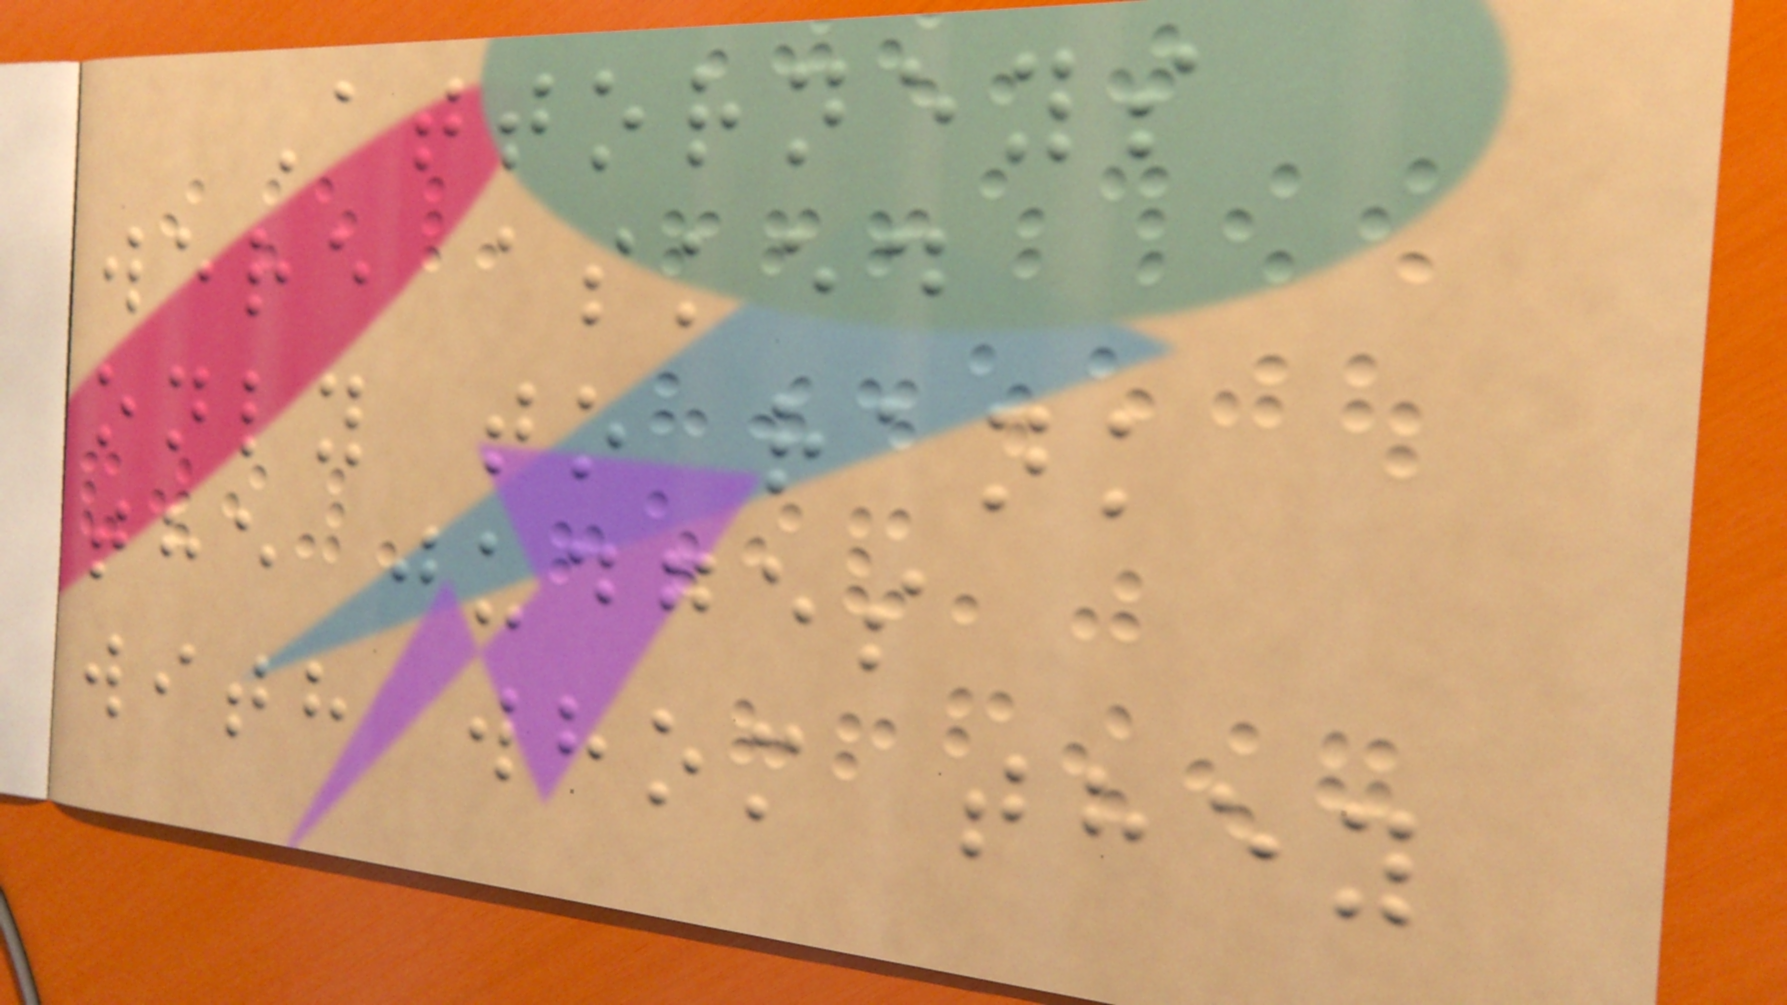Attorneys
were asked
only to rank
the judges
with whom they
